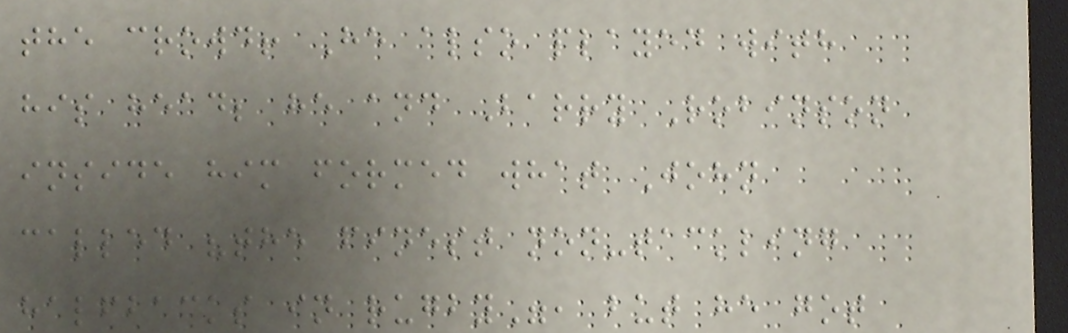the crowd! He also played with
his head; he and Barry Robinson
inside him formed what John
called "the finest non-tackling
halfbacks in rugby", but he got
